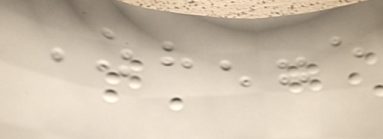Zhengge
